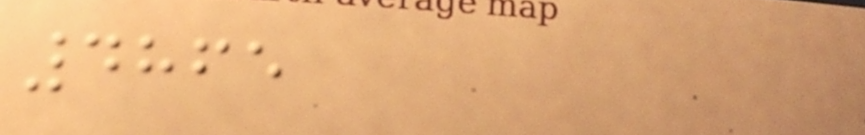4865
